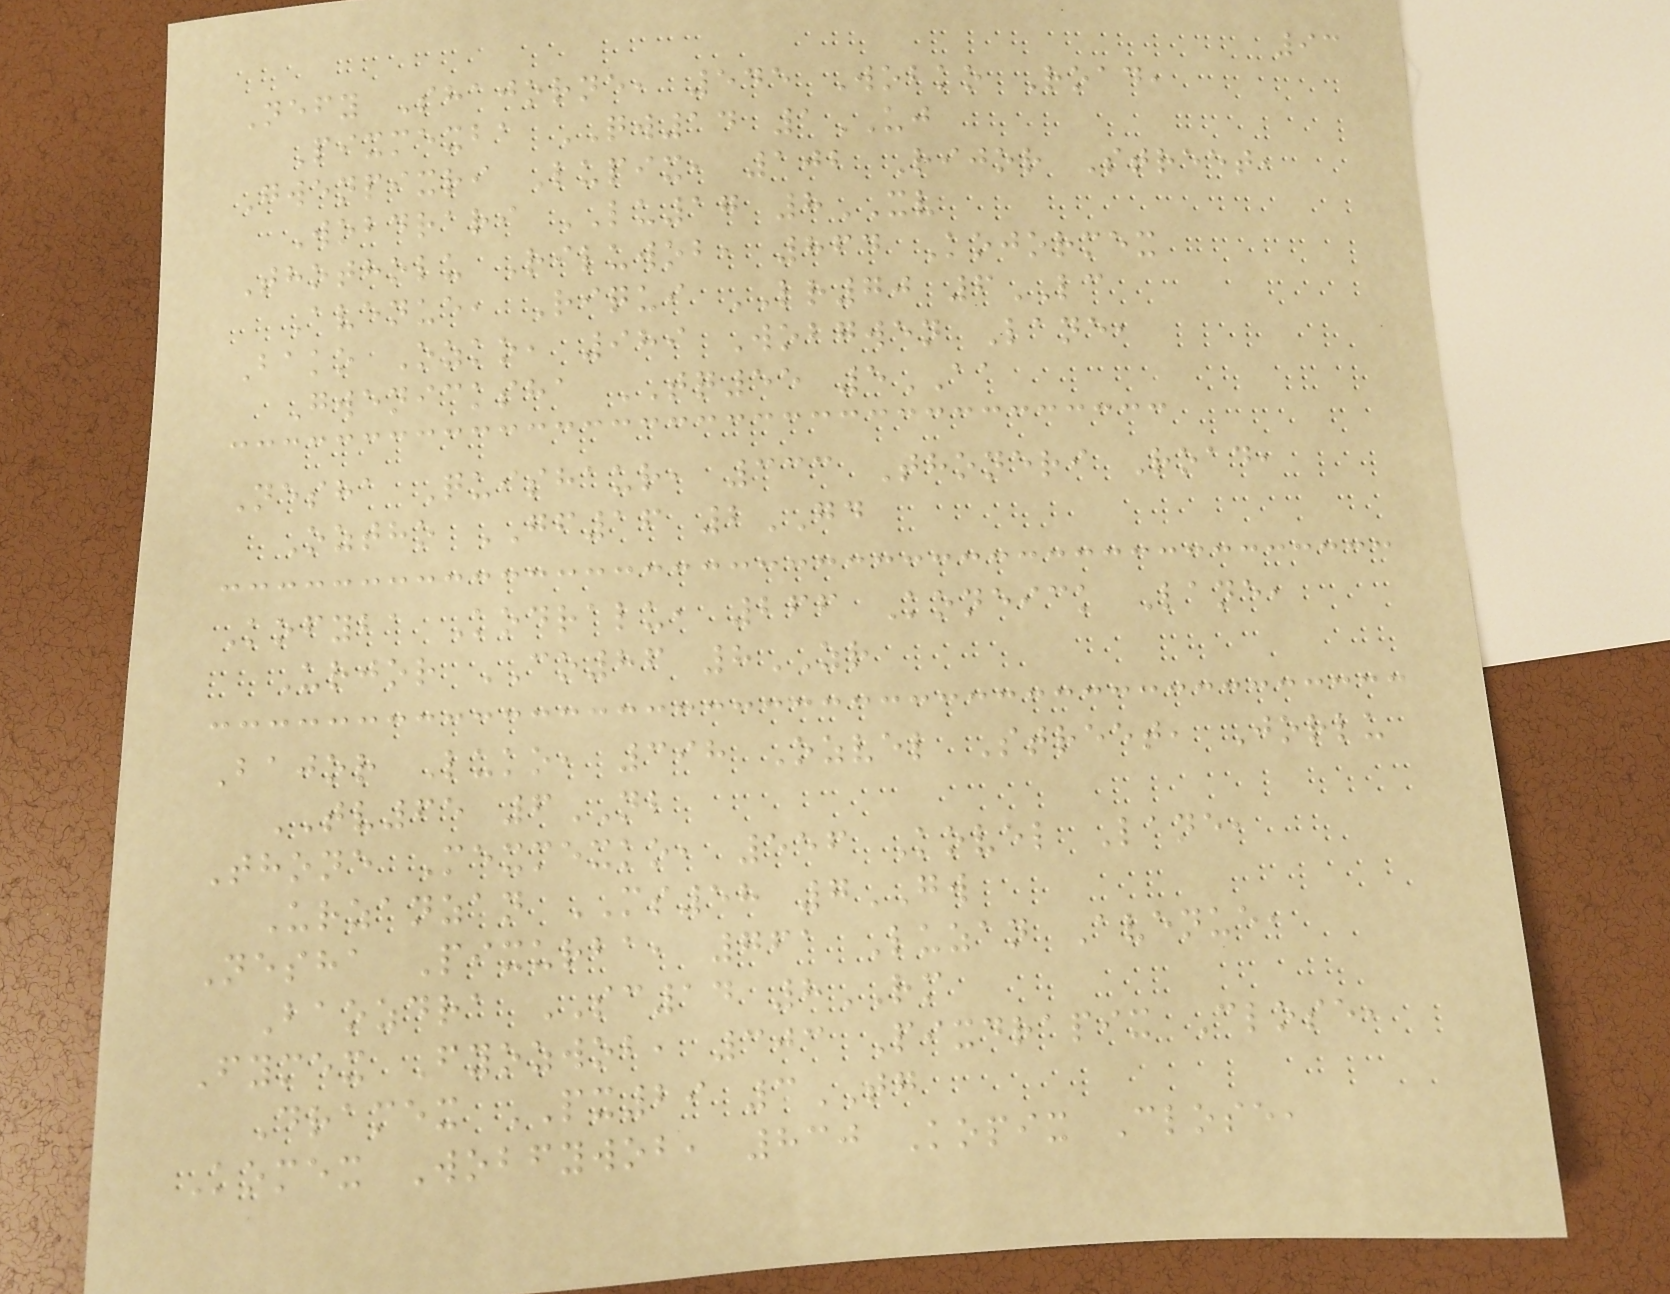93
Nefy Shajorne, 545 Wobko Road,
Pixmexba QW14 1UJ
Gwenpixri Lupix, 102 Rijor Street,
Wobdrari LU17 8XV
Thotholu Riluwob, 864 Kojormex
Avenue, Riqui LR70 6LC
Bako Ozko, 989 Wobgwen Lane,
Gwenicksha TQ55 5AA
Nesha Quishaur, 333 Thoneri Road,
Oztho GF16 2GD
Kofyba Kodralu, 266 Koneick Lane,
Urjor CO86 8ZR
Bajor Luko, 398 Ozvel Street, Jorlu
TV65 6NB
Thone Mexmexko, 556 Kovel Lane,
Urzanzan MS58 7GW
Nesha Pixurba, 761 Luzan Avenue,
Baozdra SC14 8RM
Fymex Fyozwob, 303 Pixdrapix Close,
Dramex PX29 3TG
Komex Wobfywob, 830 Kopix Close,
